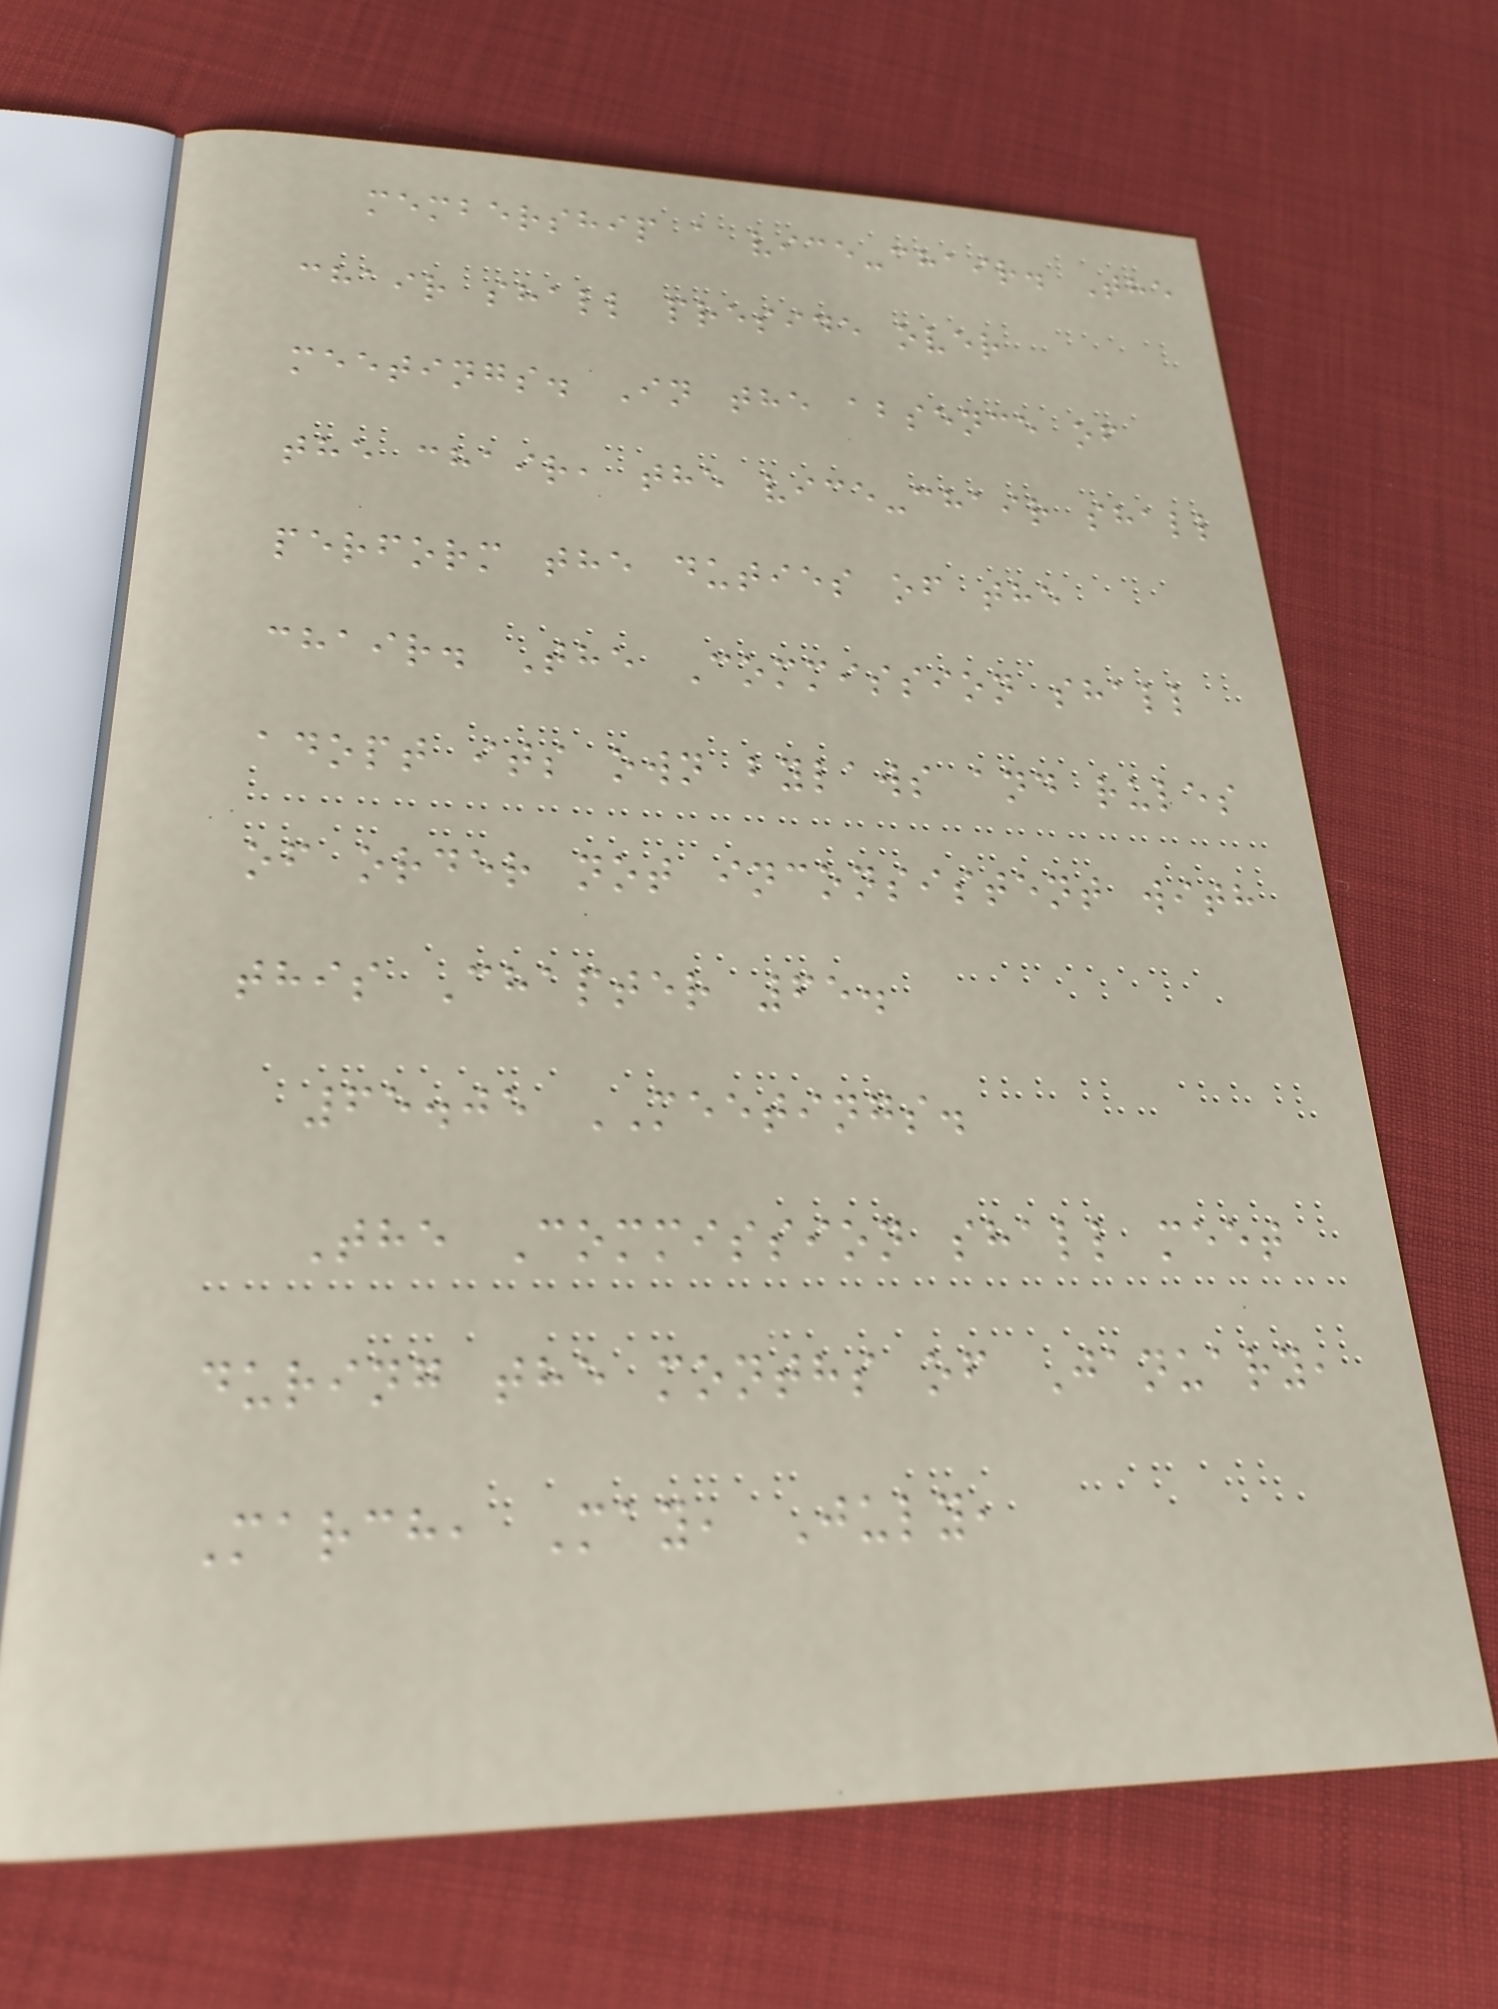membership a vice-chair. The
chair shall preside over
meetings. In the absence of
the chair, the vice-chair shall
perform the duties of the
chair. The Commission shall
adopt its own bylaws and rules
of order not inconsistent with
this Chapter 65.
65.05 MEETINGS.
The Commission shall meet
during the months of January,
March, May, July,
